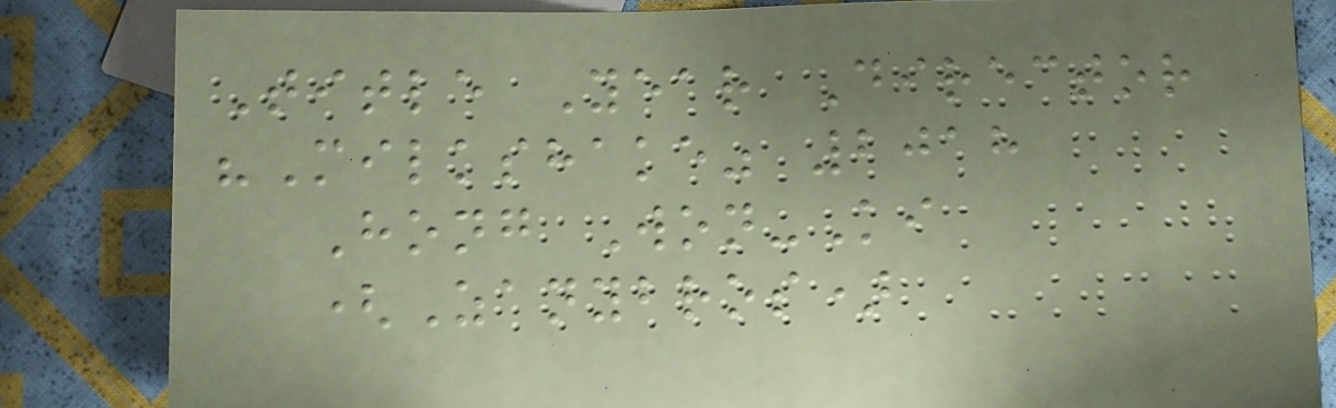Title Year Director
"Milkshake" 2018
Hong Won-Ki
(Zanybros)
